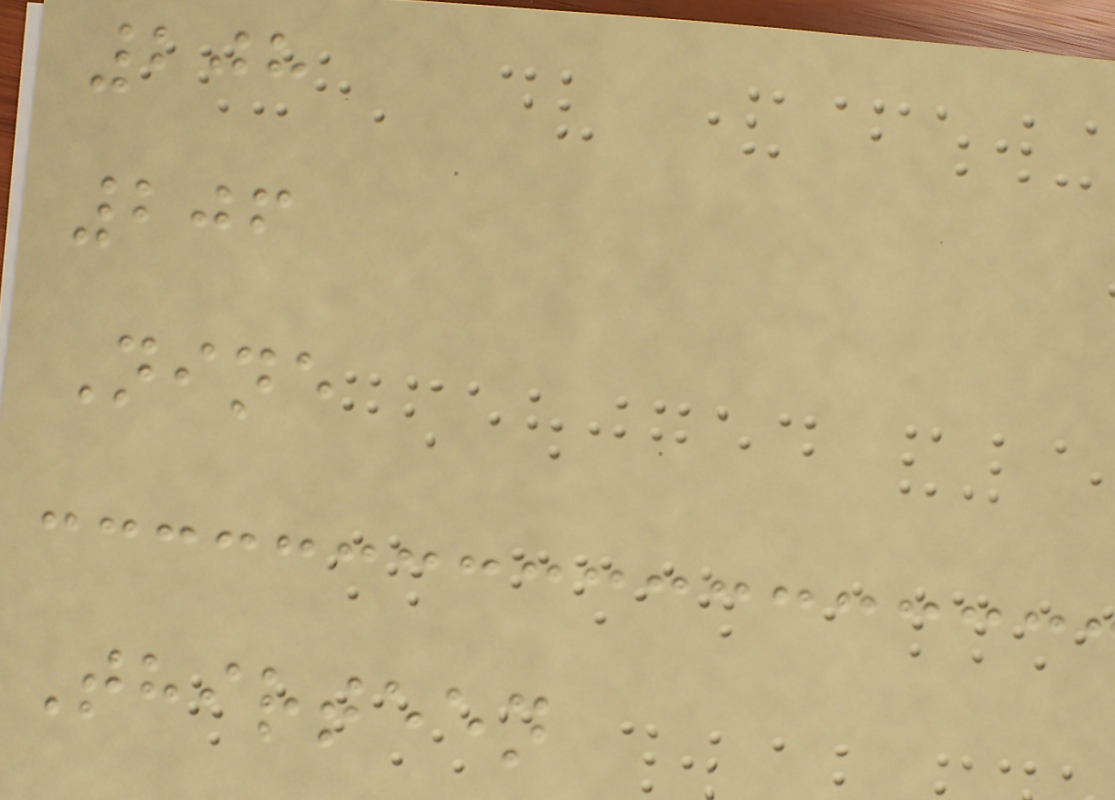208
206
Nine
Thirteen
